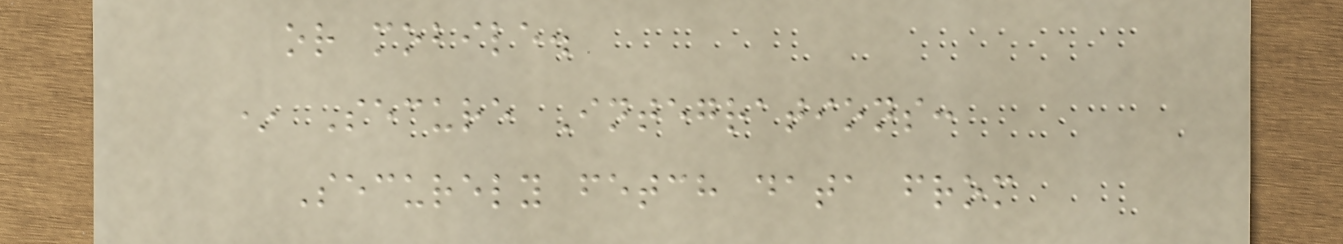or mobile.
* Secure Integrations:
Securely fetch data from
